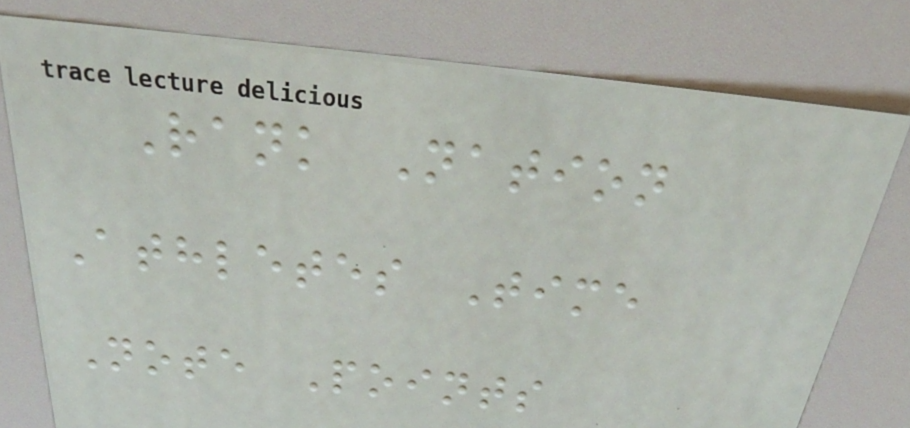Rank Nation
Athletes Time
Note Points
